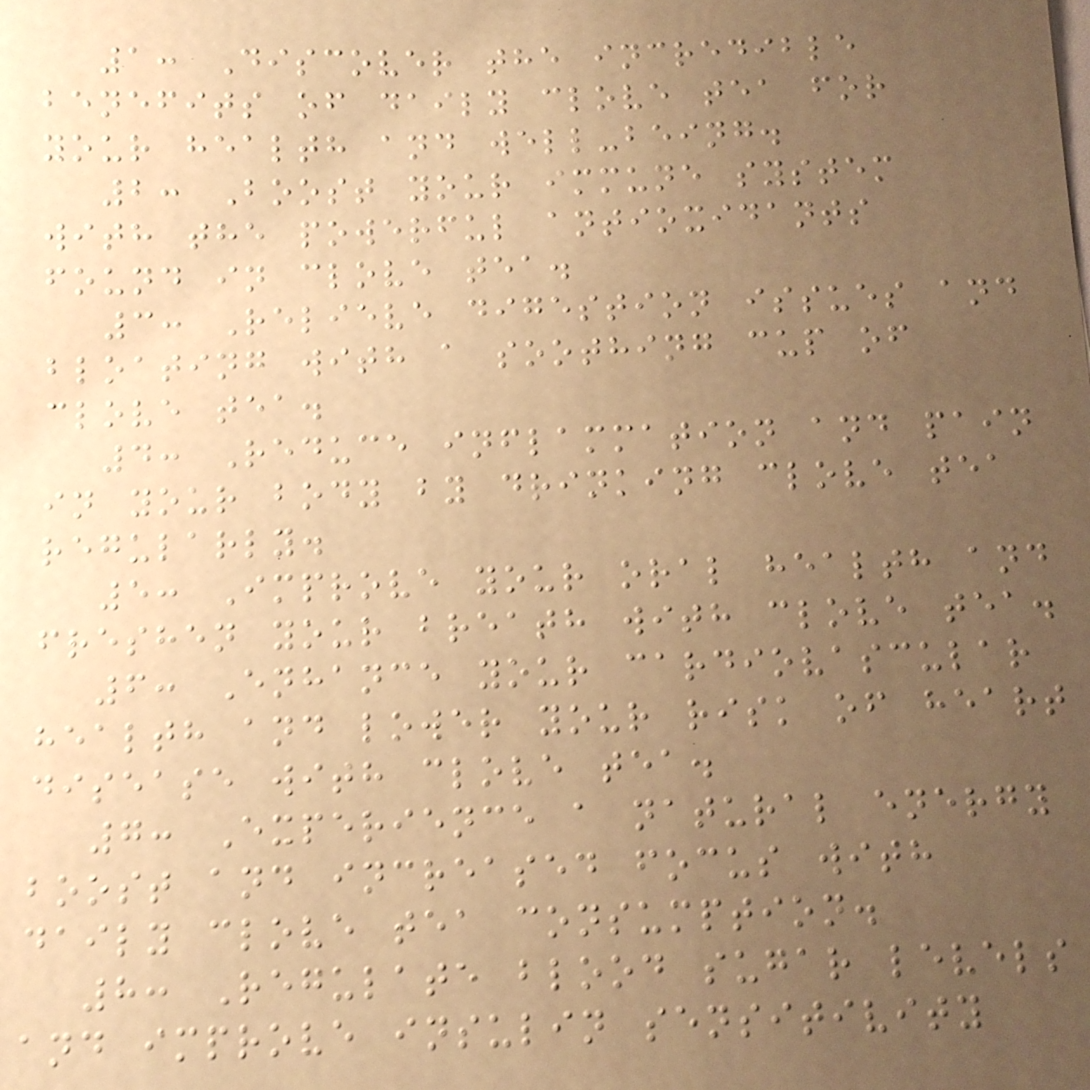1: Discover the incredible
benefits of daily clove tea for
your health and well-being.
2: Boost your immune system
with the powerful antioxidants
found in clove tea.
3: Relieve digestion issues and
bloating with a soothing cup of
clove tea.
4: Reduce inflammation and pain
in your body by drinking clove tea
regularly.
5: Improve your oral health and
freshen your breath with clove tea.
6: Enhance your cardiovascular
health and lower your risk of heart
disease with clove tea.
7: Experience a natural energy
boost and increased focus with
daily clove tea consumption.
8: Regulate blood sugar levels
and improve insulin sensitivity
